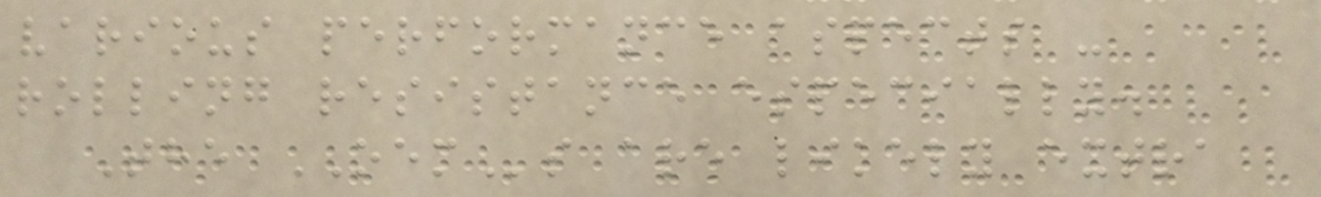various performance aspects -
rolling resistance especially.
The OEMs are likely extra
